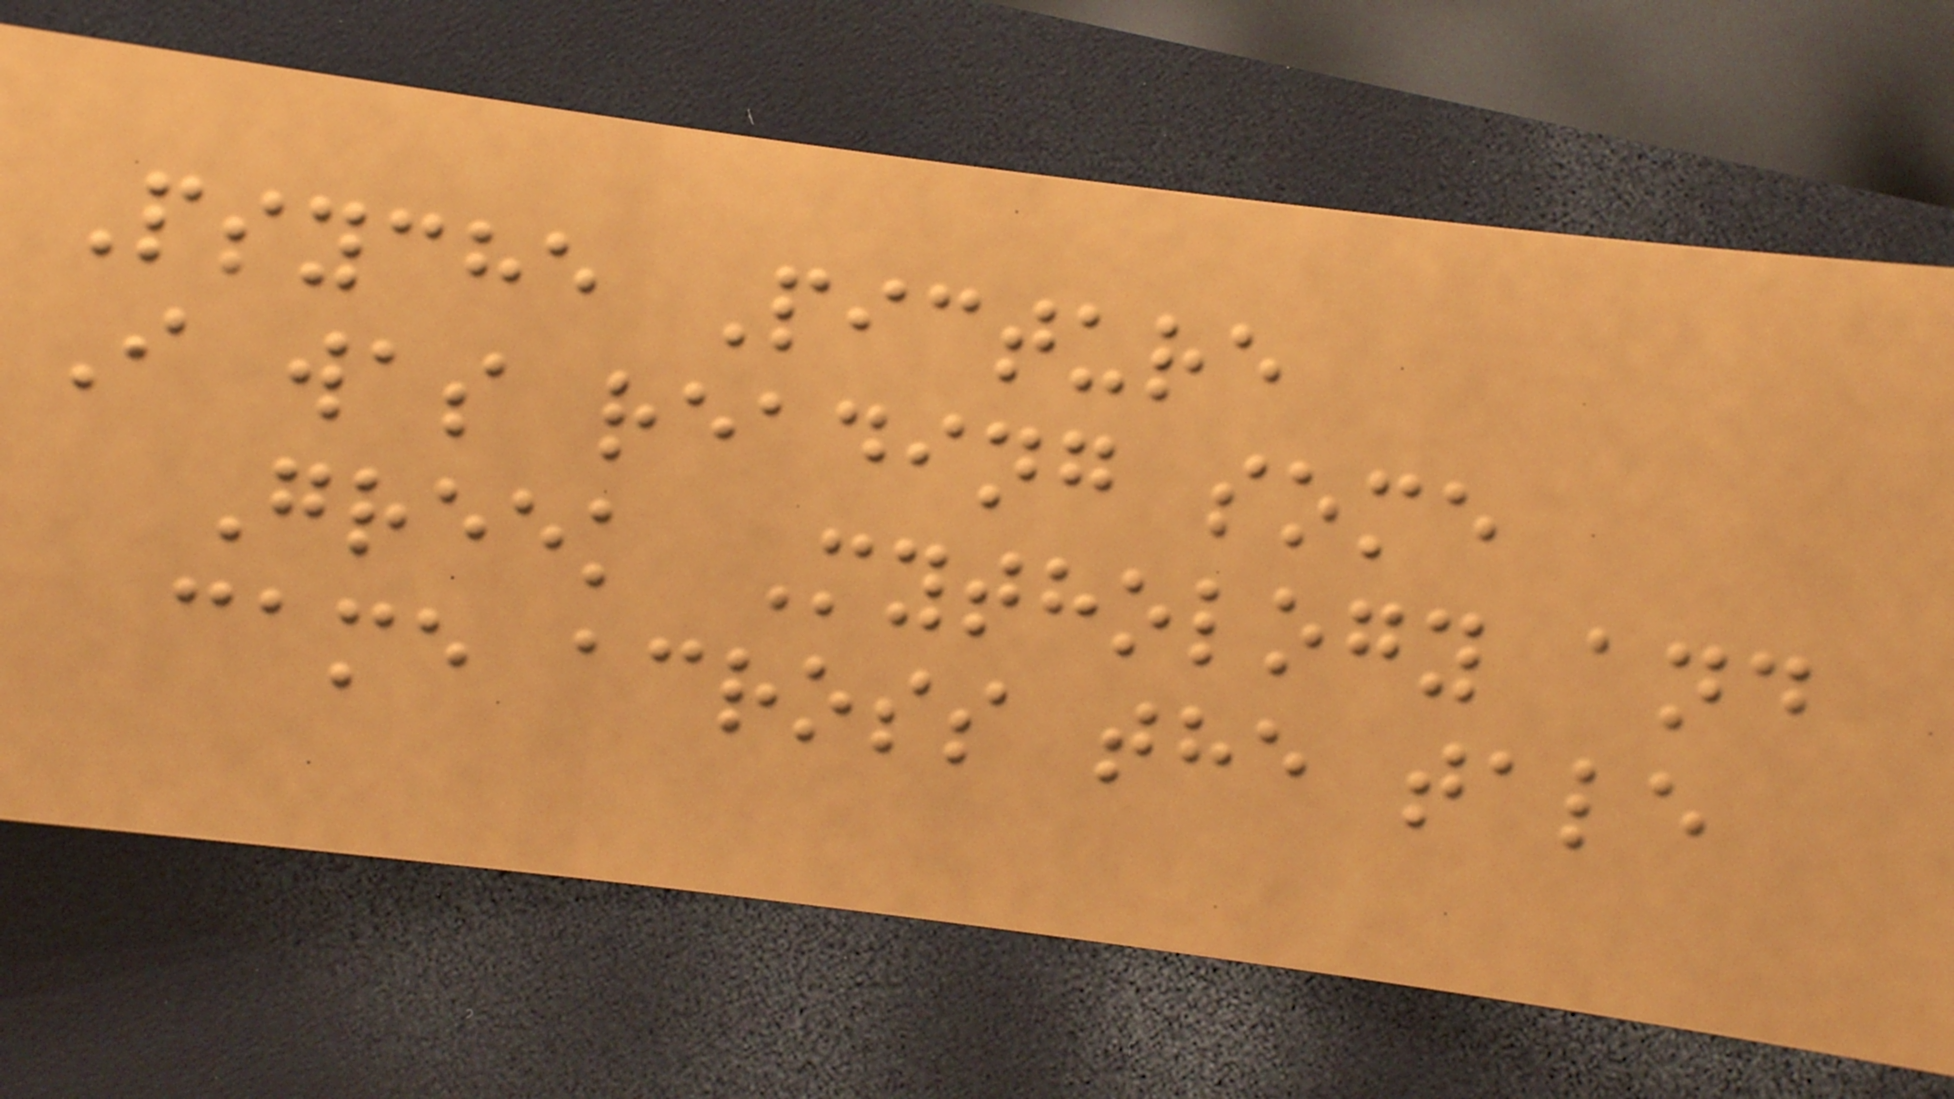Psyche Picture
I was reading some
Greek Mythology and
came across the tale
